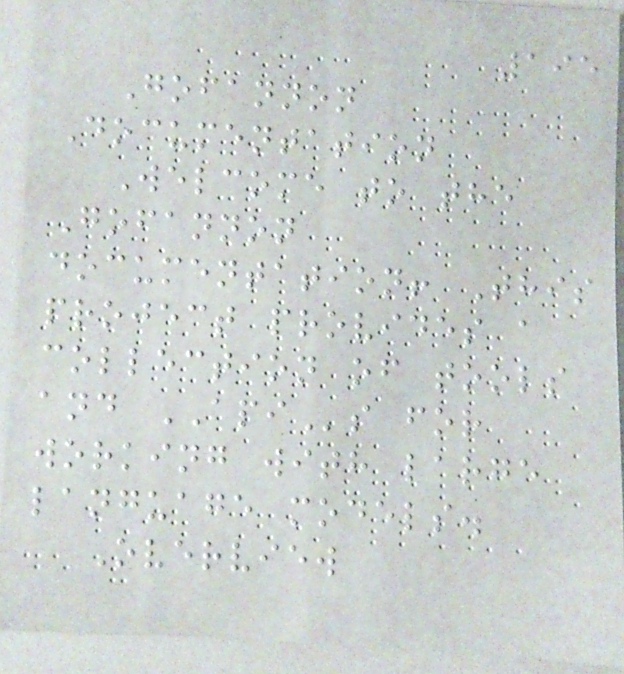195
Gofannon
Documentation
Welcome to the
Gofannon
documentation! This
project provides a
collection of tools
and APIs for
working with large
language models.
Overview
